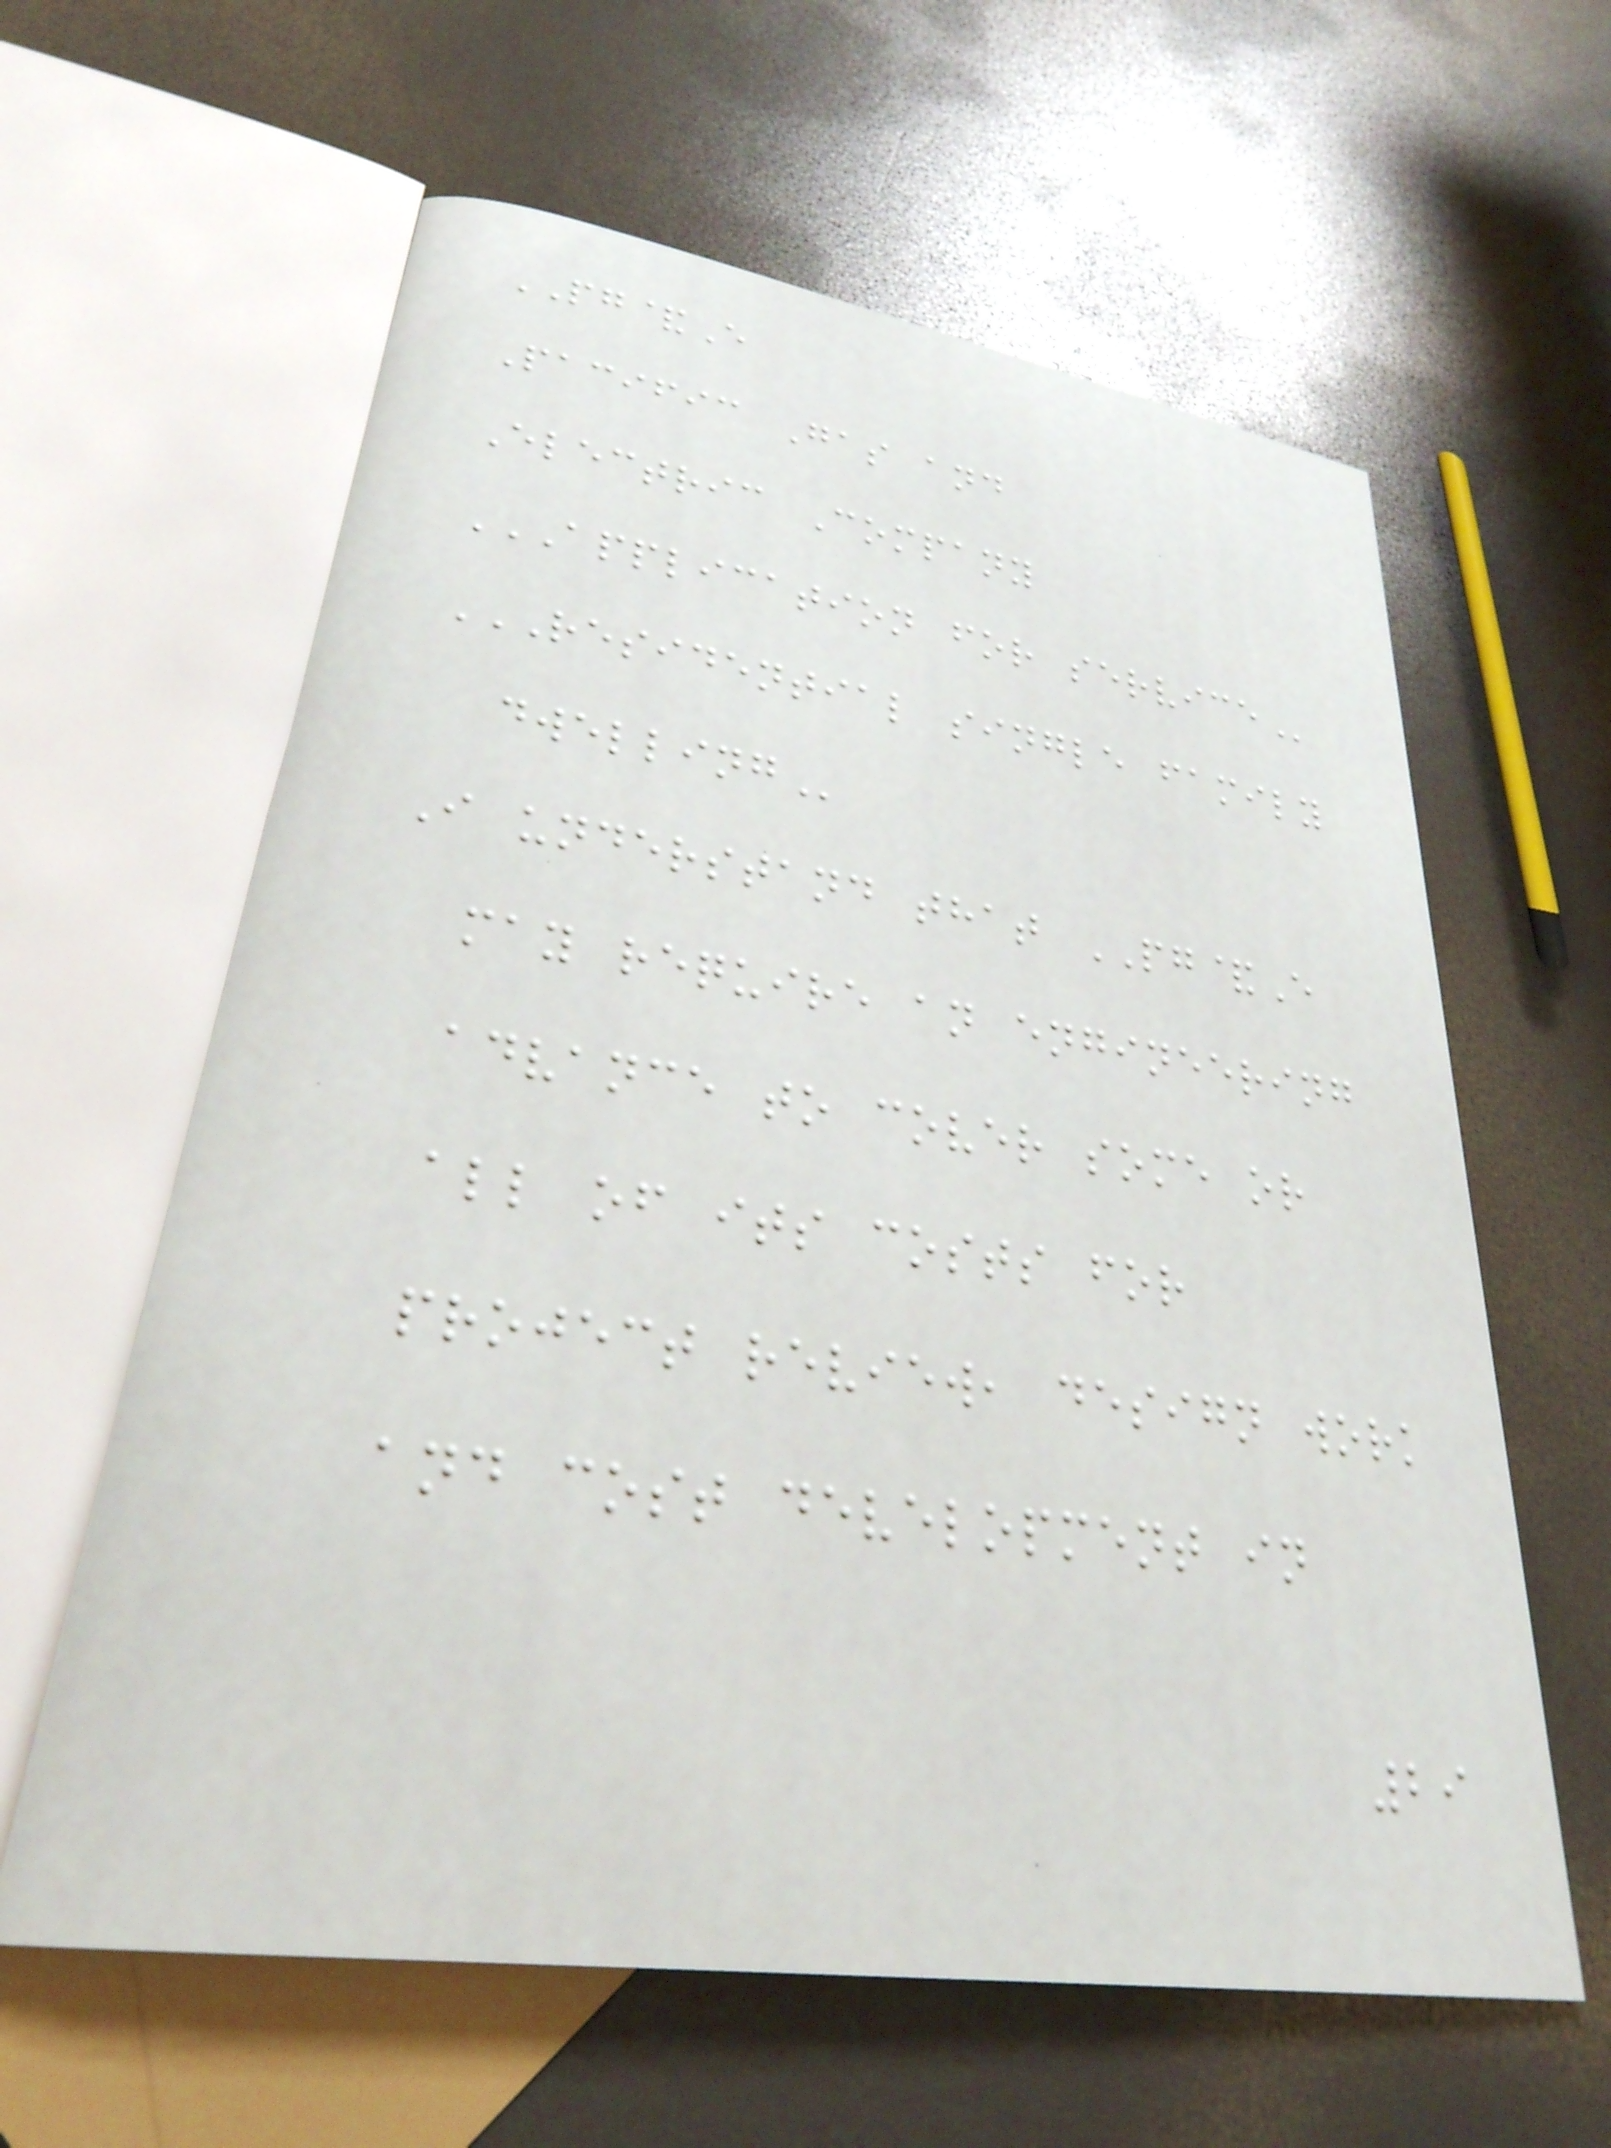PG&E
Pacific Gas and
Electric Company
APPLICATION FOR SERVICE
RESIDENTIAL SINGLE FAMILY
DWELLING
I understand that PG&E
may require an engineering
advance to cover some or
all of its costs for
project review, design work
and cost development in
29
